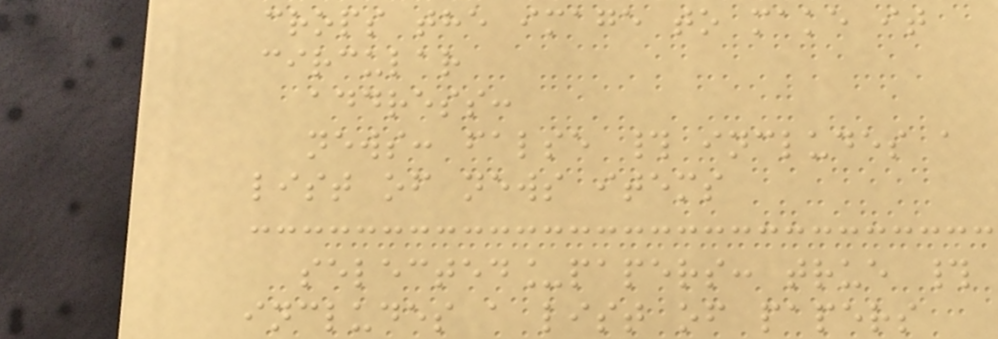crops the image to make it
circular
address:
news: false # includes a
list of news items
selected_papers: true #
includes a list of papers
